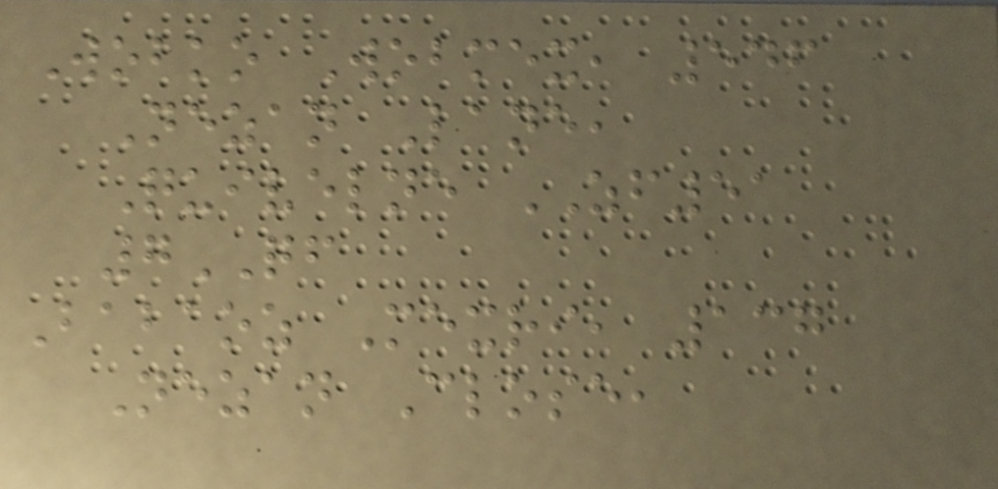Wobko Wobmex, 546
Nezan Lane,
Quivelne ZF51
7QF
Babaoz Mexri, 137
Nezan Close,
